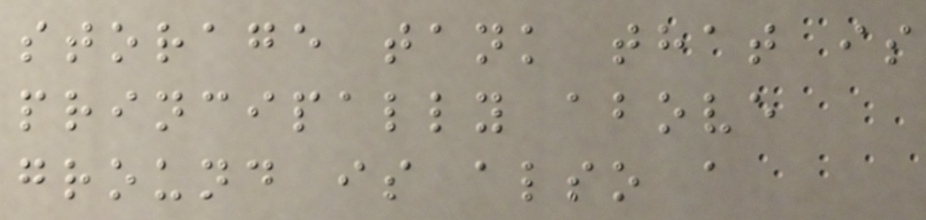storage tank that is
principally above
ground is also a
